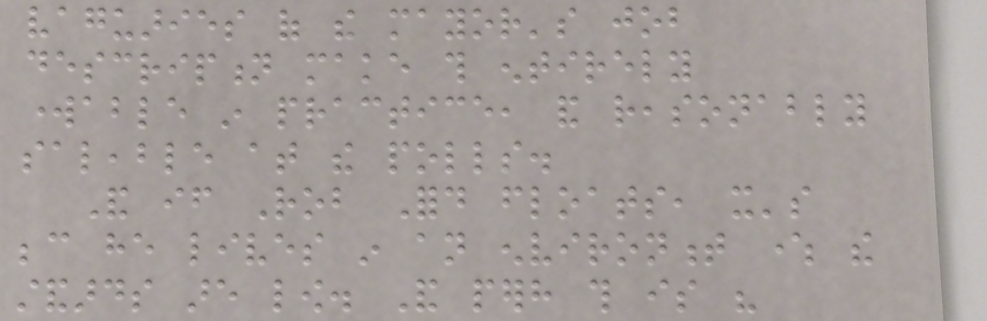vaguaries of the mayor's job
description make this entirely
workable in practice, and reasonably
saleable at the polls.
And if Rob Ford floats, it's
because he lives in an environment where the
standards are low. And perhaps this is his
